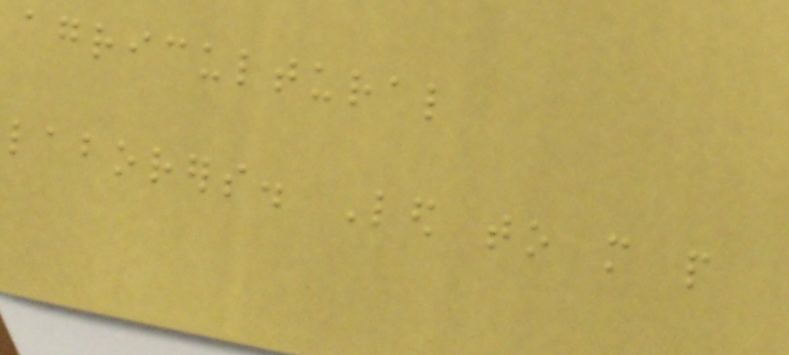agricultural
laborers. Led to more people
